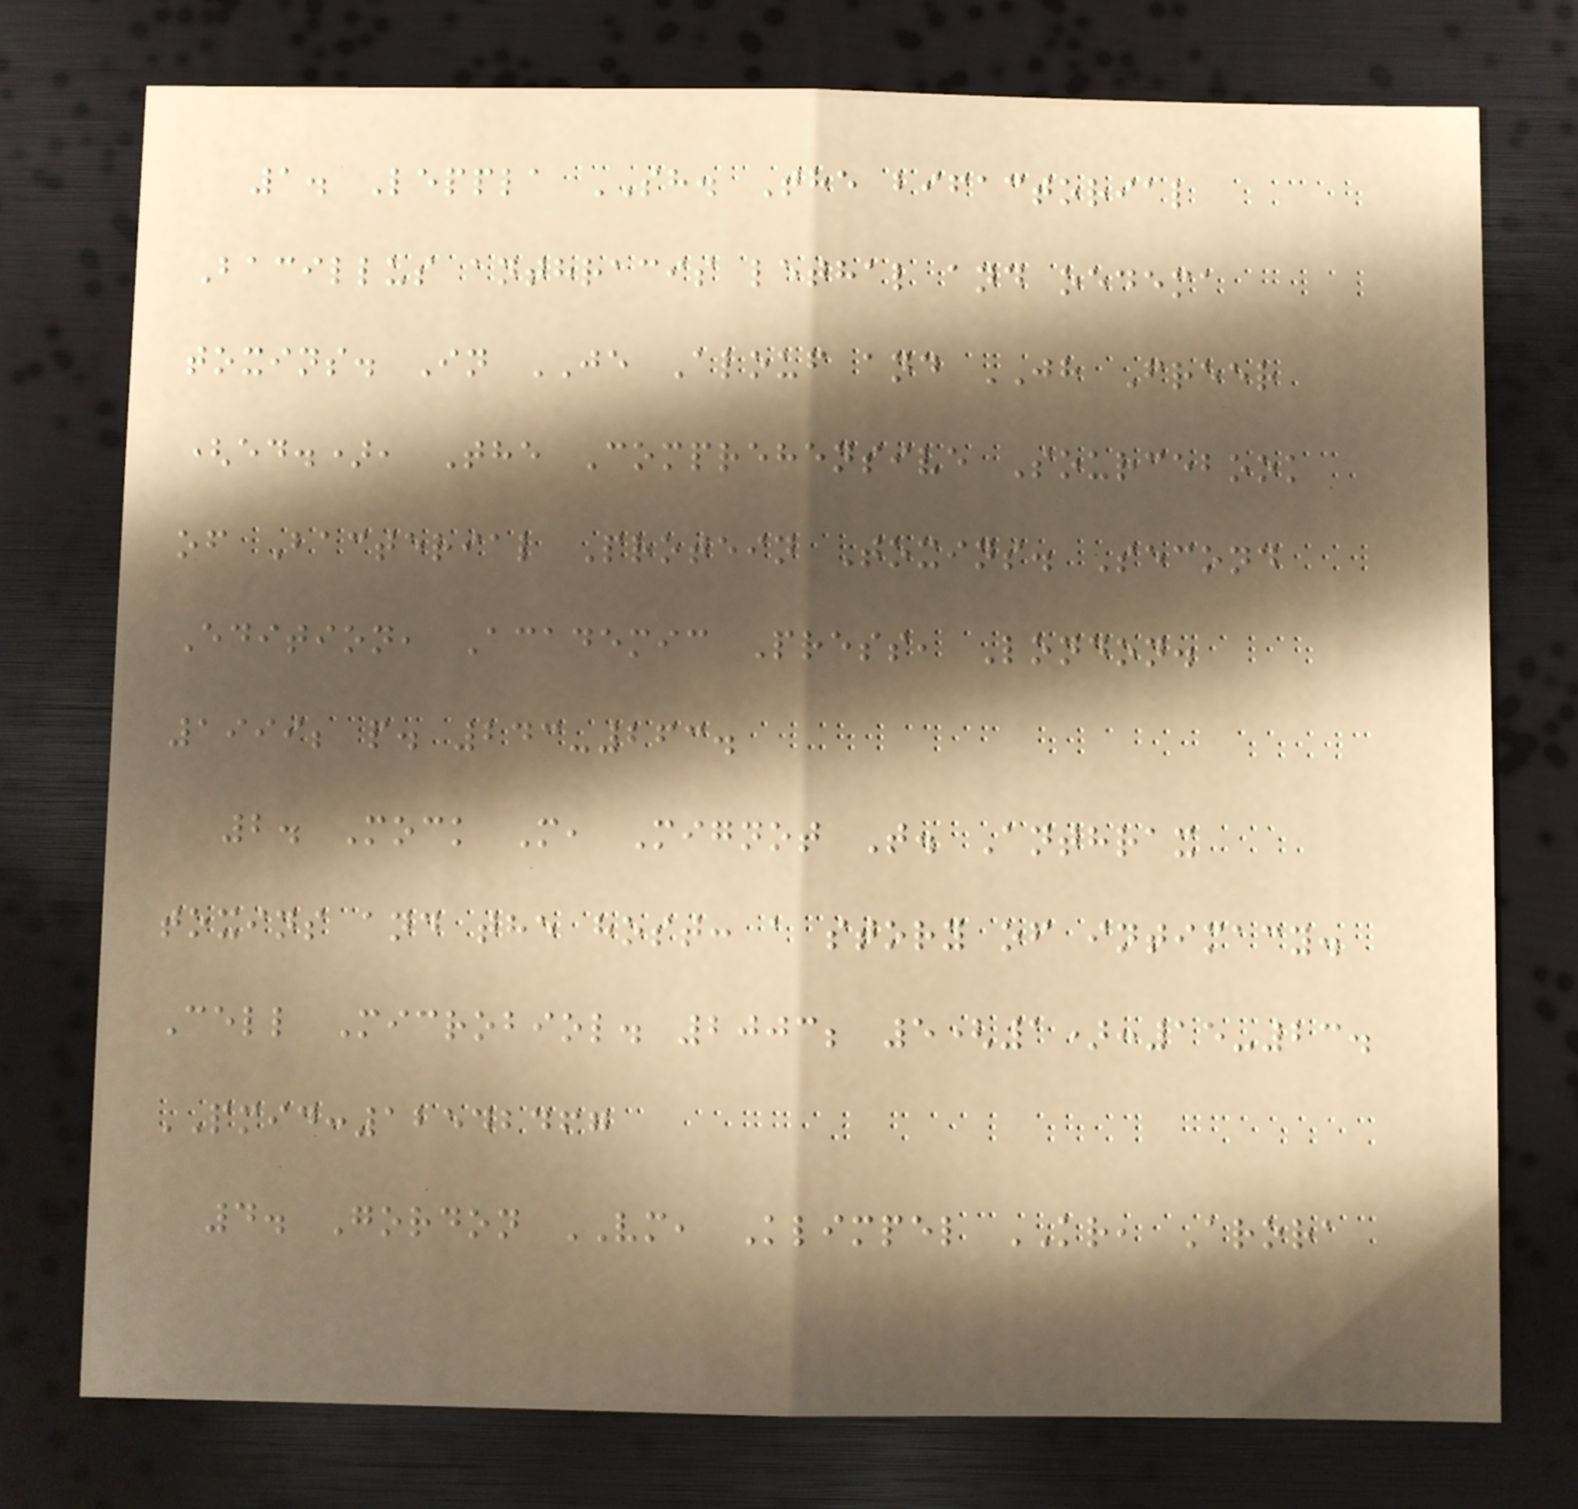1. Leppla SH. The bifactorial
Bacillus anthracis lethal and oedema
toxins. In JE Alouf and JH Freer
(ed.), The Comprehensive Sourcebook
of Bacterial Protein Toxins. Second
Edition, Academic Press, London.
1999; p. 243-263.
2. Mock M, Mignot T. Anthrax
toxins and the host: a story of intimacy.
Cell Microbiol. 2003; 5(1):15-23.
PMID:12542467
4. Gordon VM, Klimpel KR, Arora
